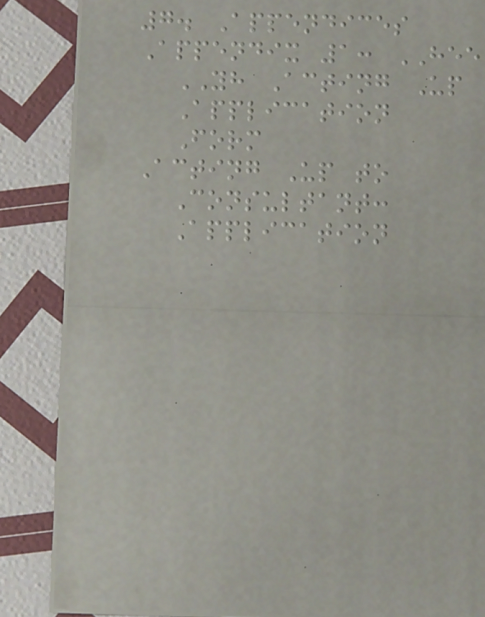7. Appendices
Appendix 1: HEE
YH Acting Up
Application
Form
Acting Up to
Consultant:
Application
